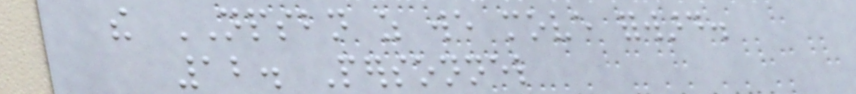the NPSBN as we move forward.
12. Personnel
